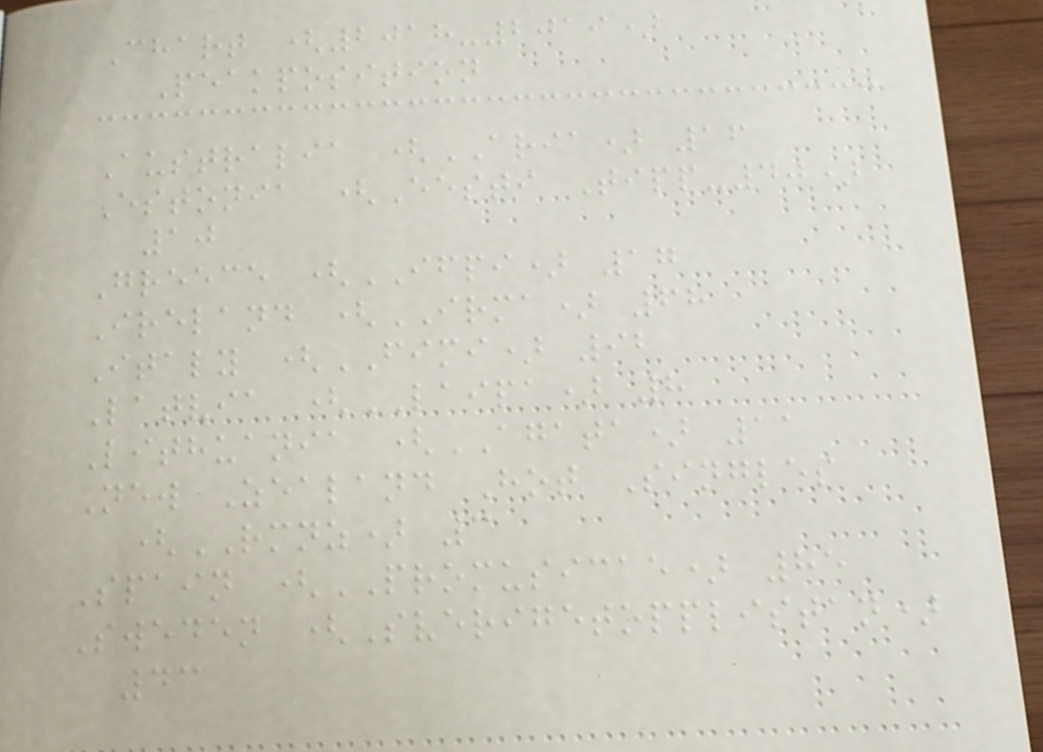Chart (2018-2019)
Peakposition
Australia (ARIA) 16
Estonia (Eesti Tipp-40)
10
Greece (IFPI) 17
Ireland (IRMA) 68
Italy (FIMI) 92
Latvia (LAIPA) 8
Lithuania (AGATA) 11
New Zealand Hot Singles
(RMNZ) 3
Spain (PROMUSICAE) 85
Sweden (Sverigetopplistan)
43
